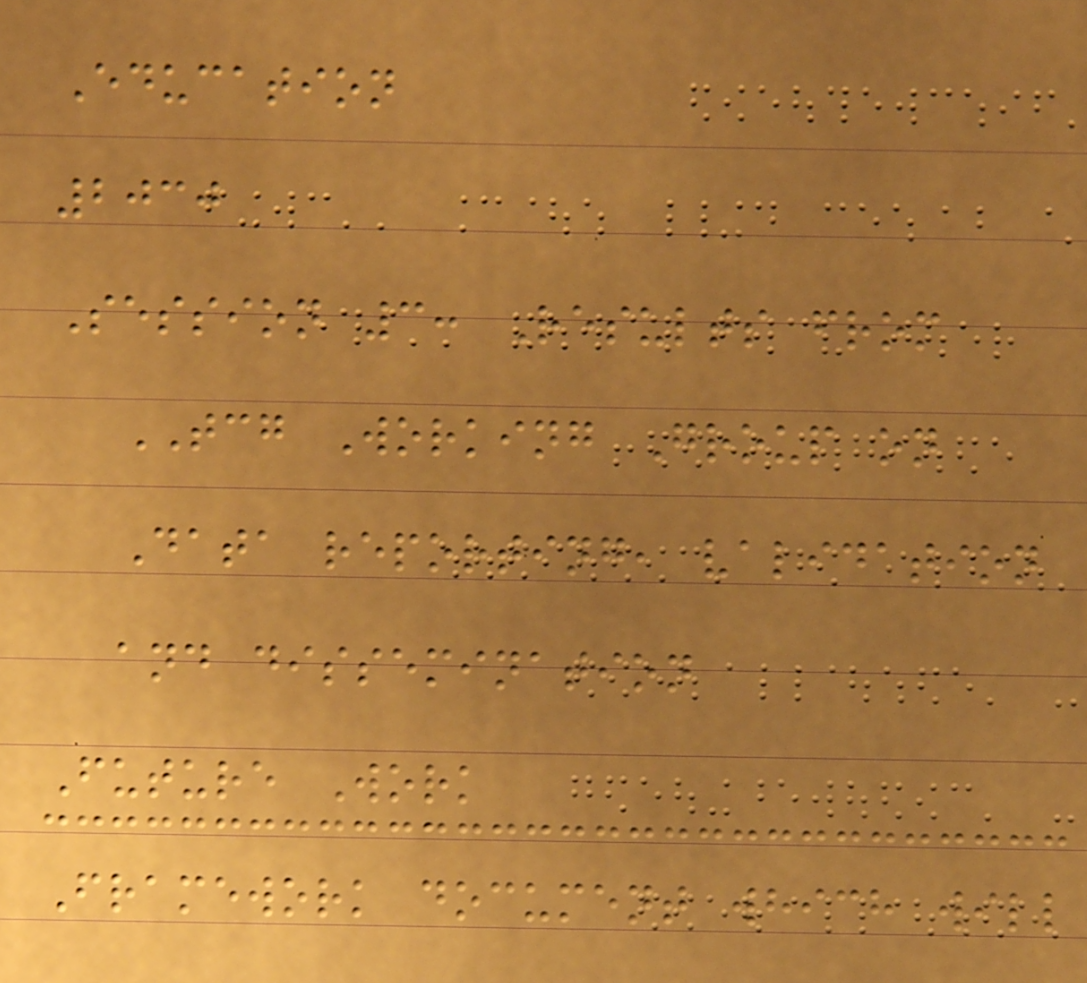Education
2030
Session 3: Results from
TCG Working Group on
Data reporting, validation
and dissemination
Future Work
Framework document which will
